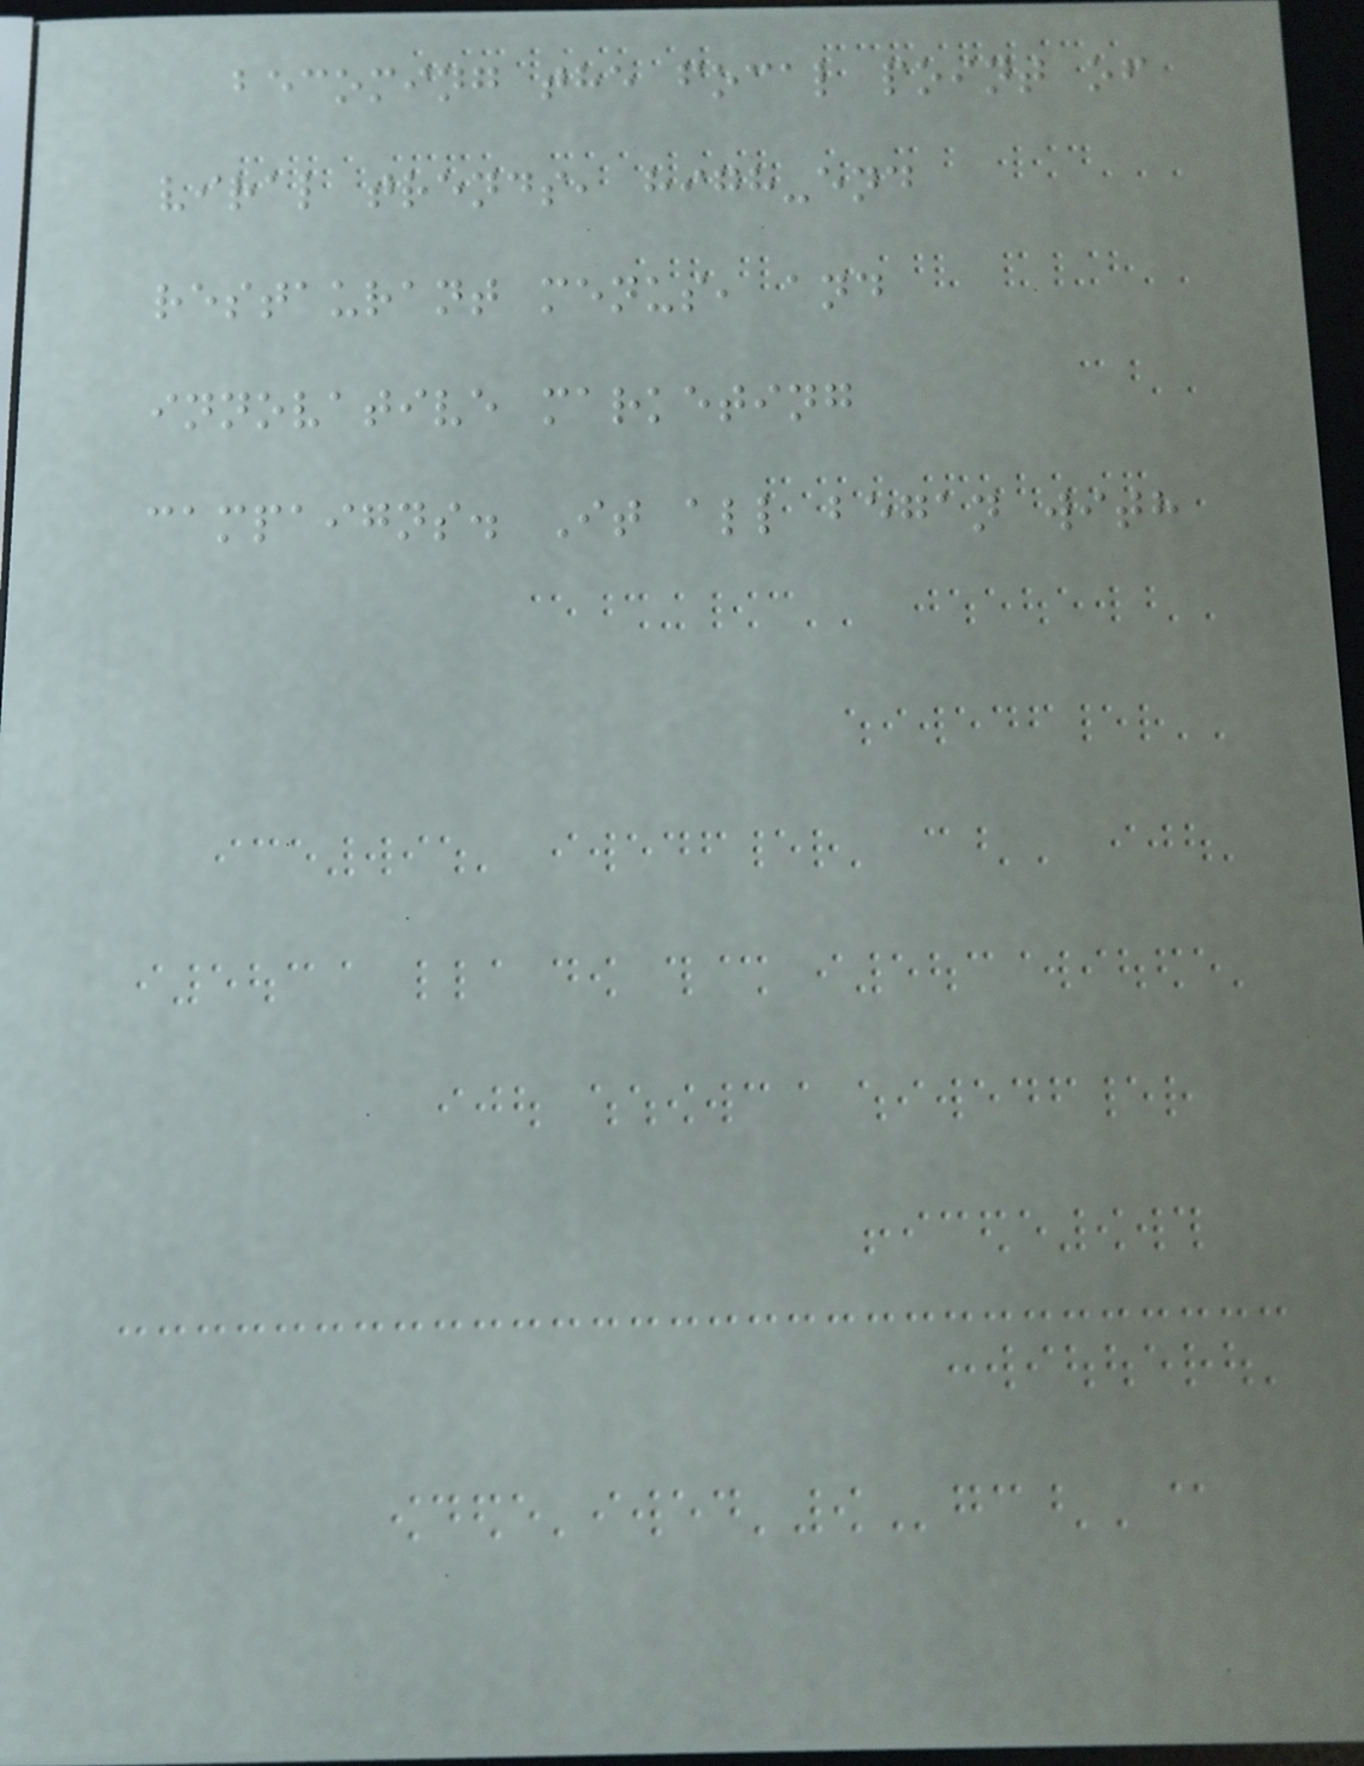becoming the focal point of
viral trends, high-end
restaurant menus, and
innovative marketing
campaigns. It all began with
